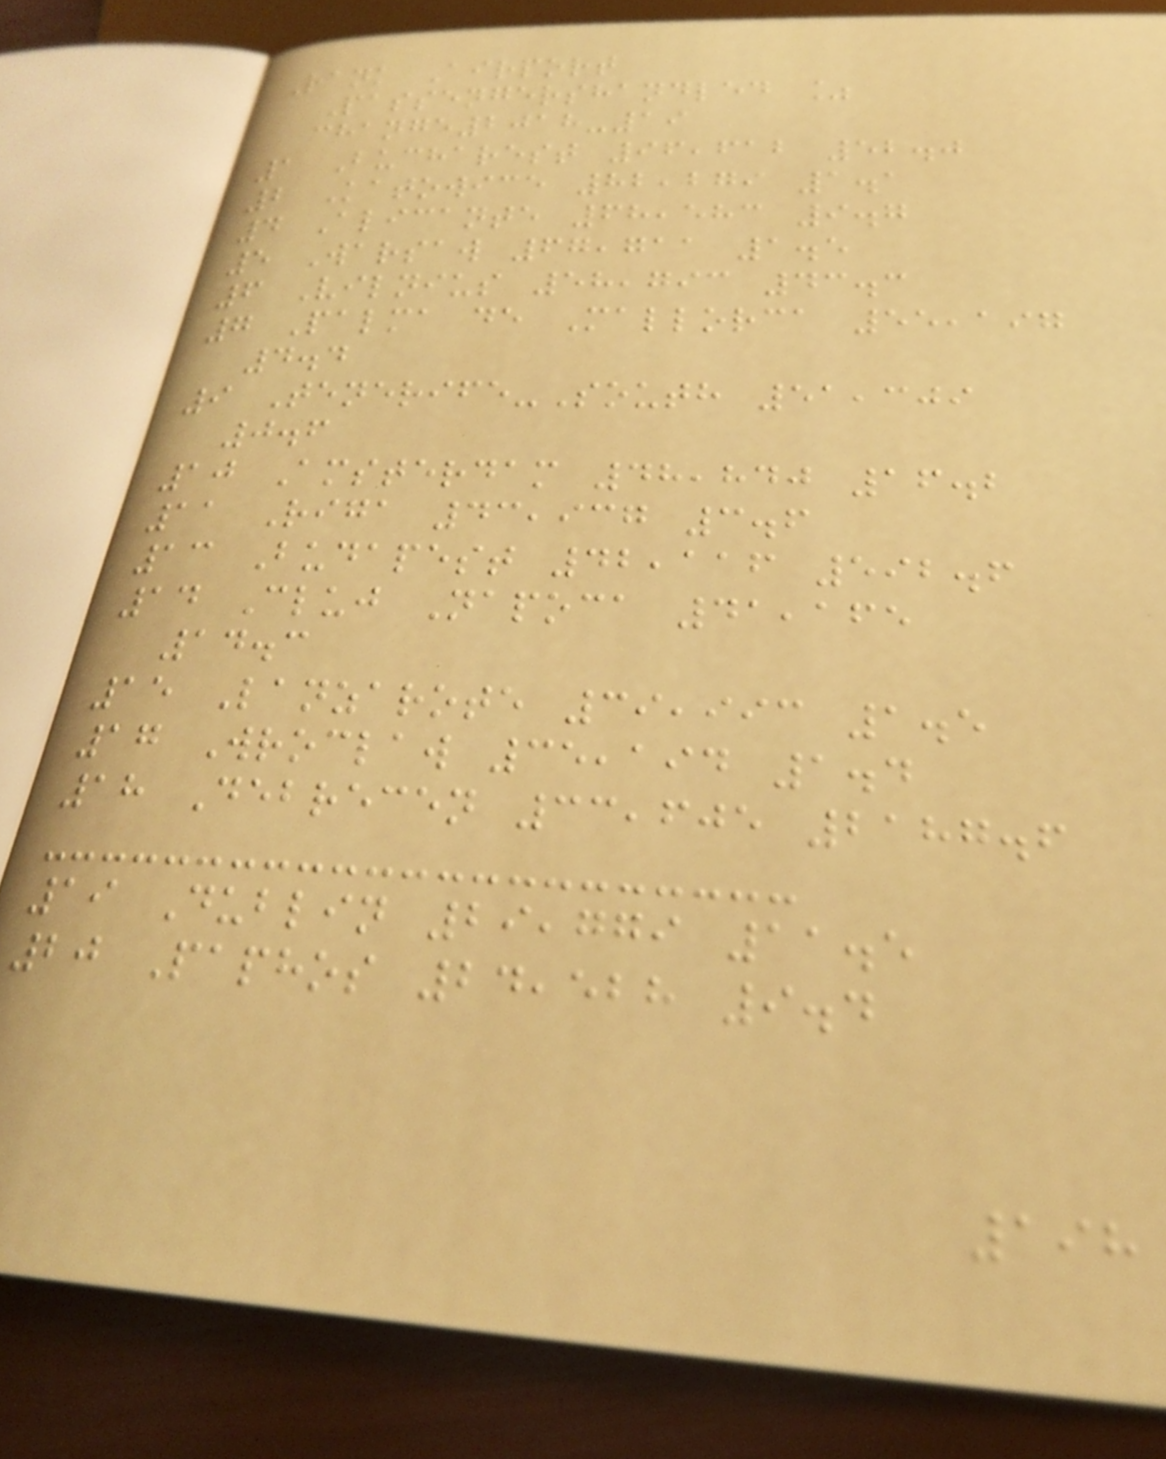Rank Airport
Passengershandled %
change2018-19
1 Bucharest 96,612 52.0
2 Katowice 82,279 1.1
4 Alicante 68,583 9.7
5 Warsaw 67,711 1.5
6 Vilnius 58,793 43.3
7 Palma de Mallorca 55,197
4.4
9 Tenerife-South 51,309
0.6
10 Amsterdam 48,840 16.2
11 Riga 43,937 3.6
13 Budapest 42,116 592.6
14 Cluj Napoca 41,165
14.3
15 Lanzarote 39,993 1.5
17 Wroclaw 35,194 1.4
18 Debrecen 33,605 2187.6
19 Dublin 29,779 11.5
20 Paphos 24,528 9.4
198
